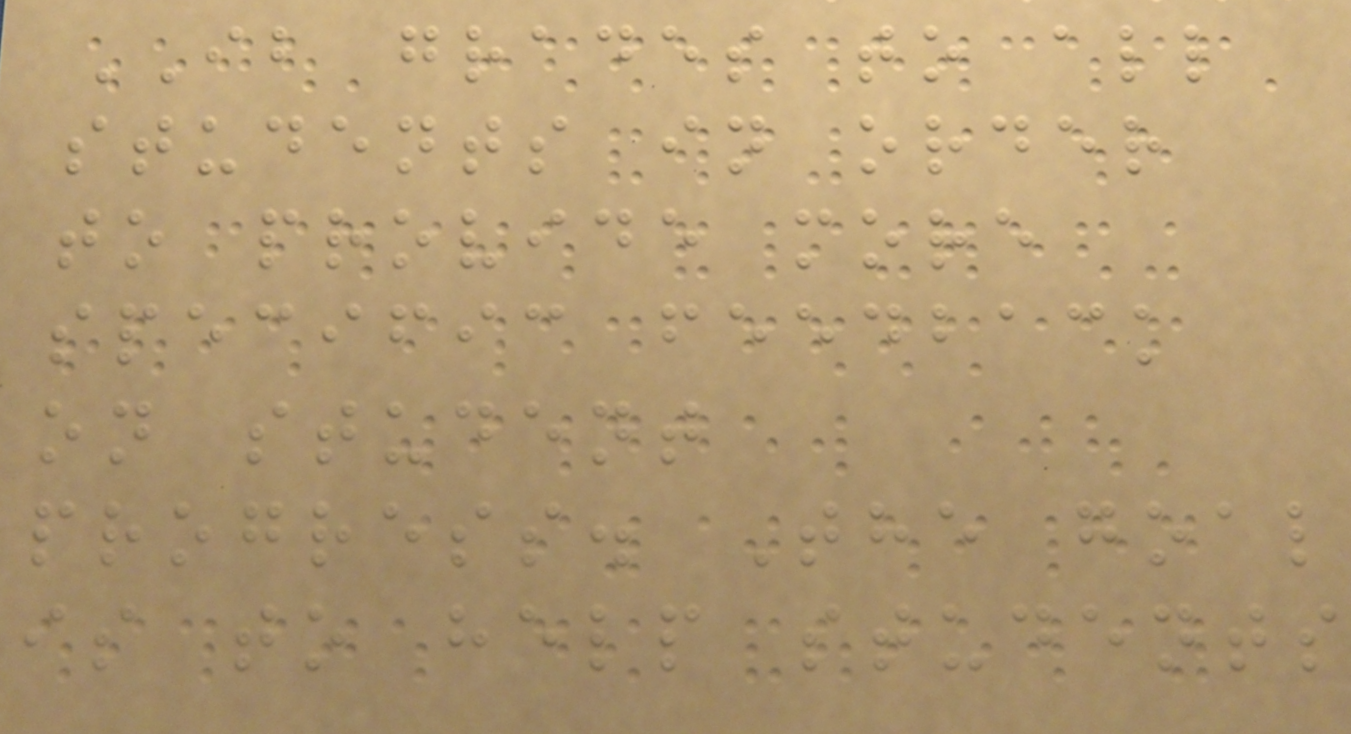IB grades to all
students in order
to provide more
specific feedback
on student
progress. The goal
is to help students
